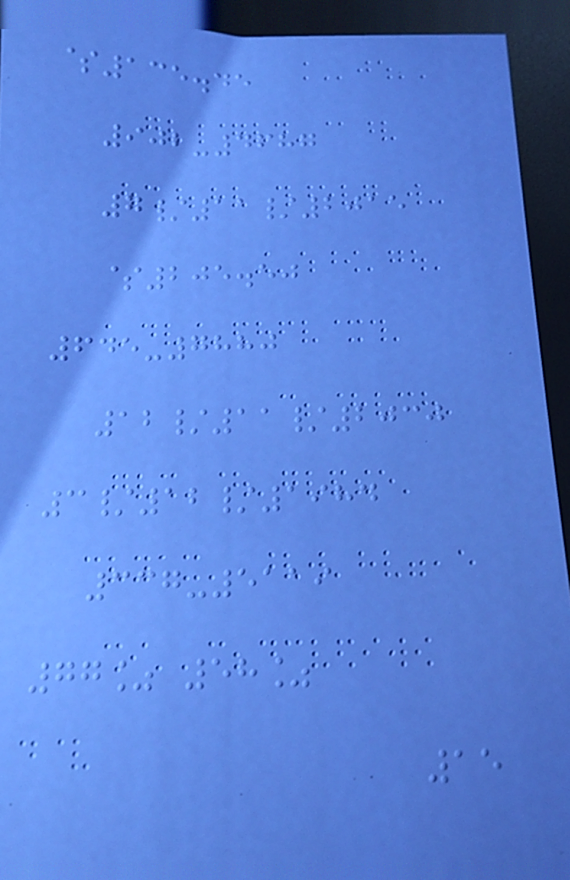$135.45
902-4687
7/11/2015
$205.50
645-7880
12/11/2030
3/12/1984
337-5119
77% 58%
15
